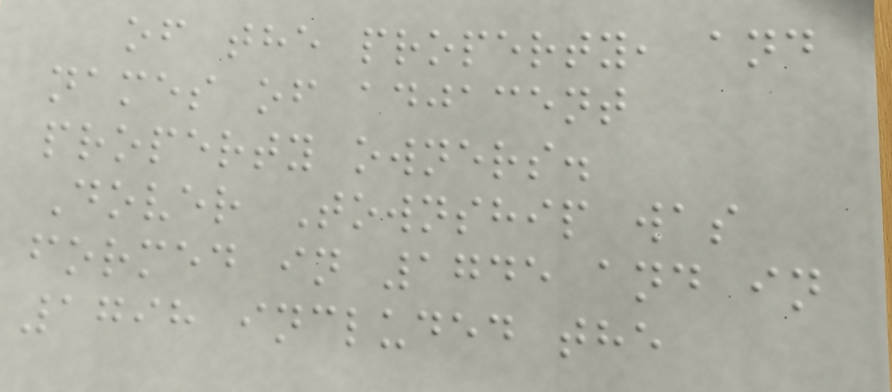of the property, and
names of adjacent
property owners.
Dover Township was
formed in 1745 and in
1798 included the
